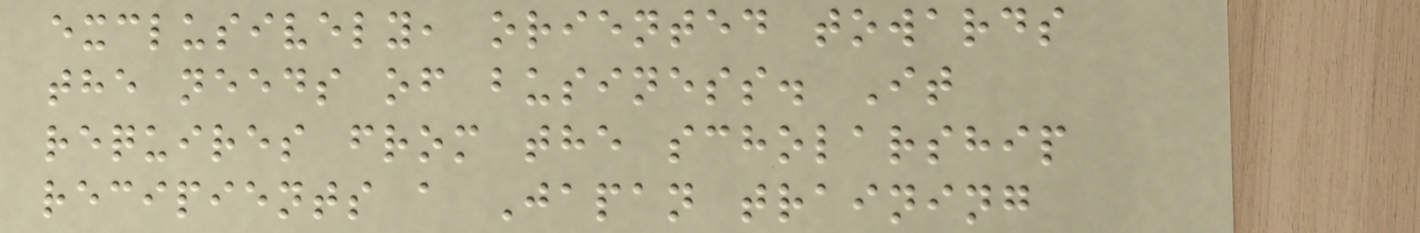exclusively, oriented towards
the needs of business. It
requires from the scholarship
recipients a Japan training
